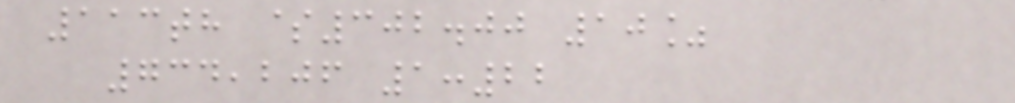113th $302.00 10%
734,206 1:22
